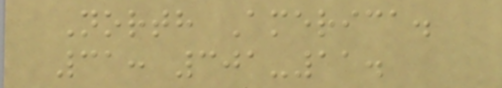North America.
31: 301-11.
